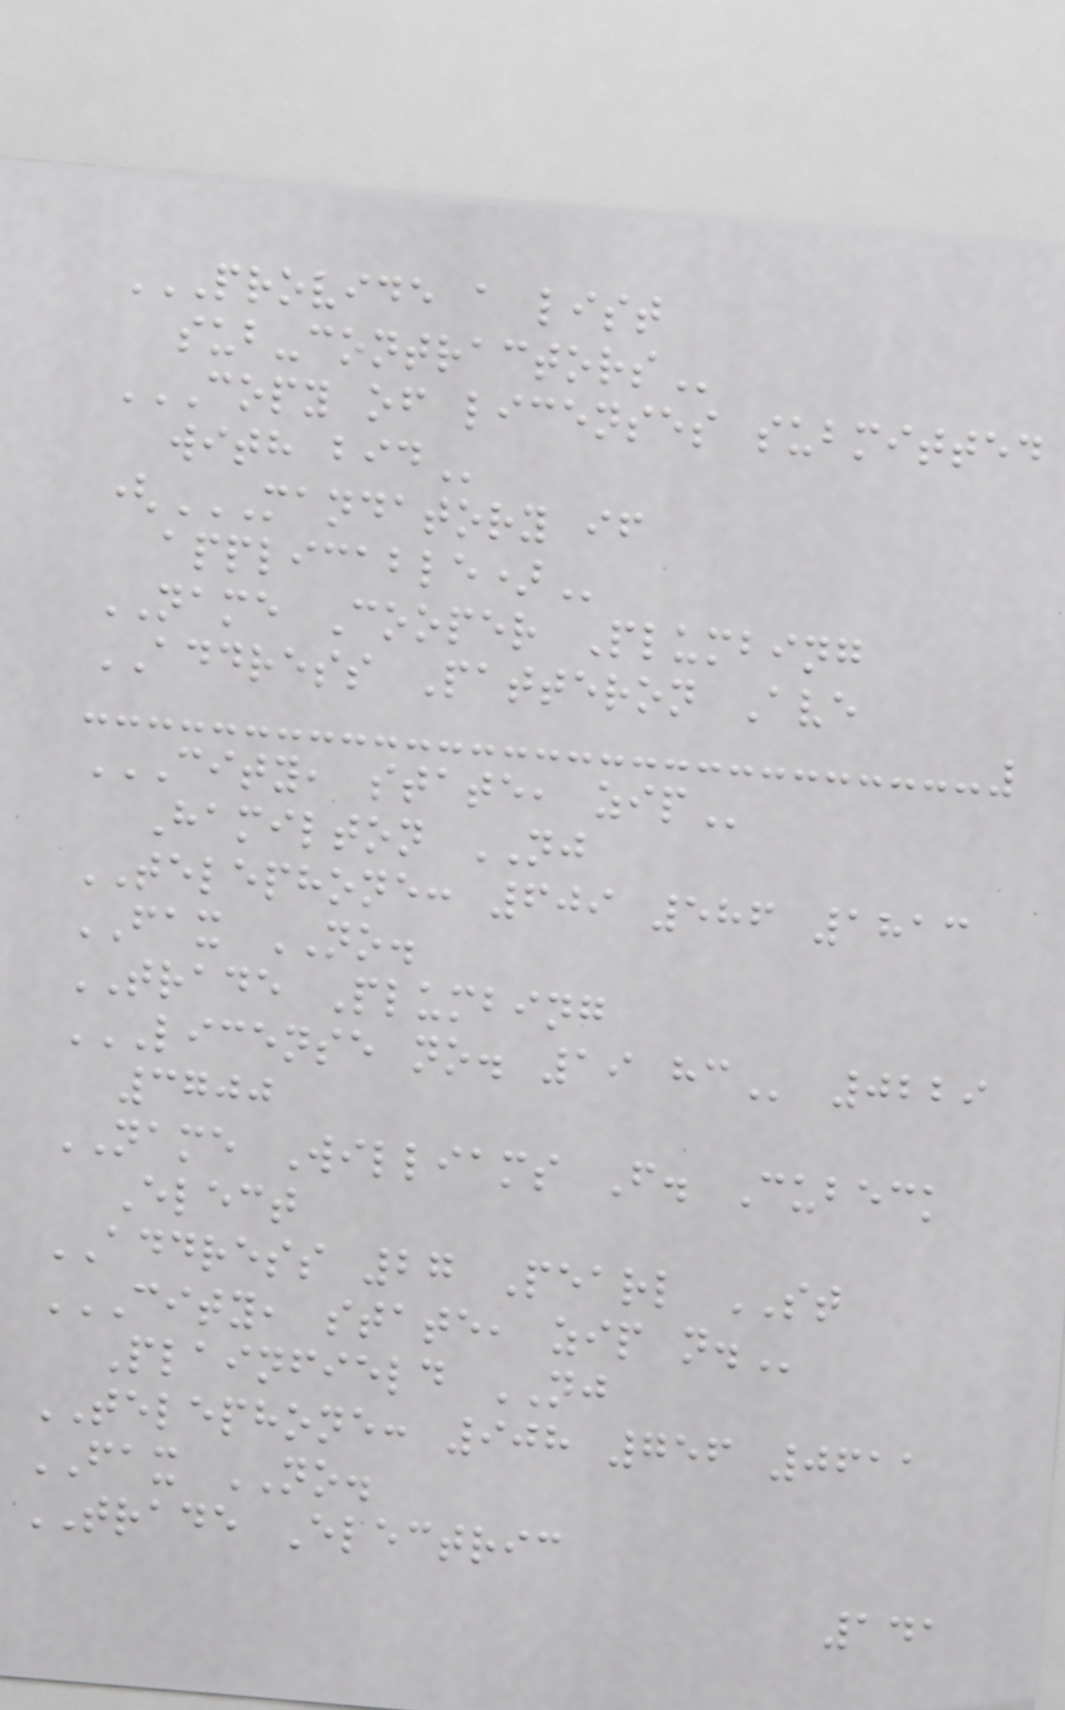PROVIDE A LIST
SUB-CONTRACTORS
COPY OF LICENSES SUBMITTED
WITH BID
(MANDATORY IF
APPLICABLE)
NAME Cooper Plumbing
ADDRESS Patteron Ave
CITY, STATE, ZIP
Hamilton NJ
TELEPHONE: 609 586 1813
FAX NO.
TRADE Plumbing
LICENSE NO. 19 HC 0229
3700
NAME Williams F. Cubeck
Elect
ADDRESS 27 Pearl ST
CITY, STATE, ZIP N.
Plainfield NJ
TELEPHONE: 908 756 0611
FAX NO.
TRADE Electric
141
